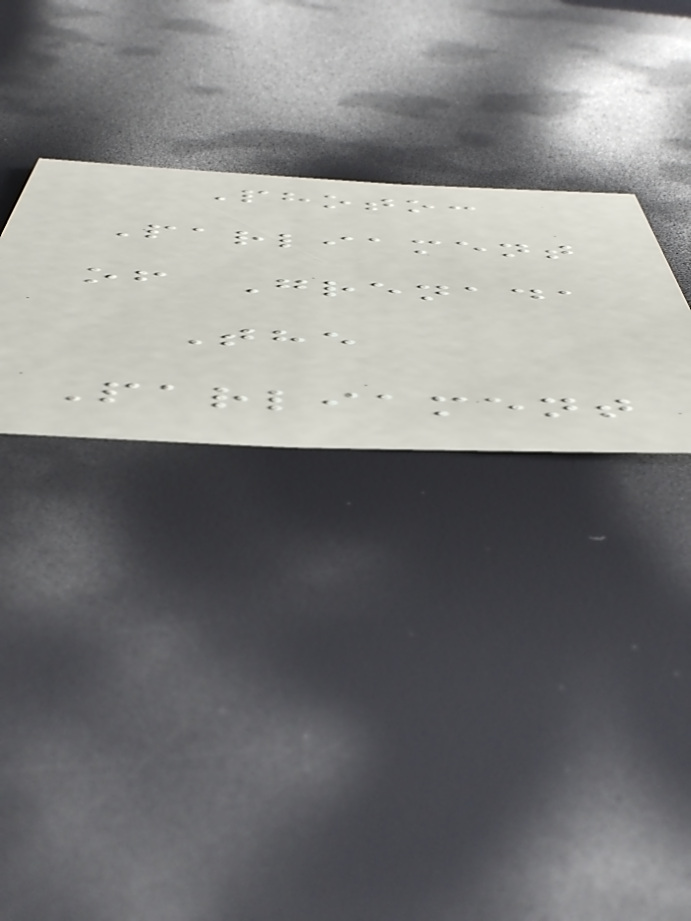Photo:
Parliament
of Grenada
The
Parliament
